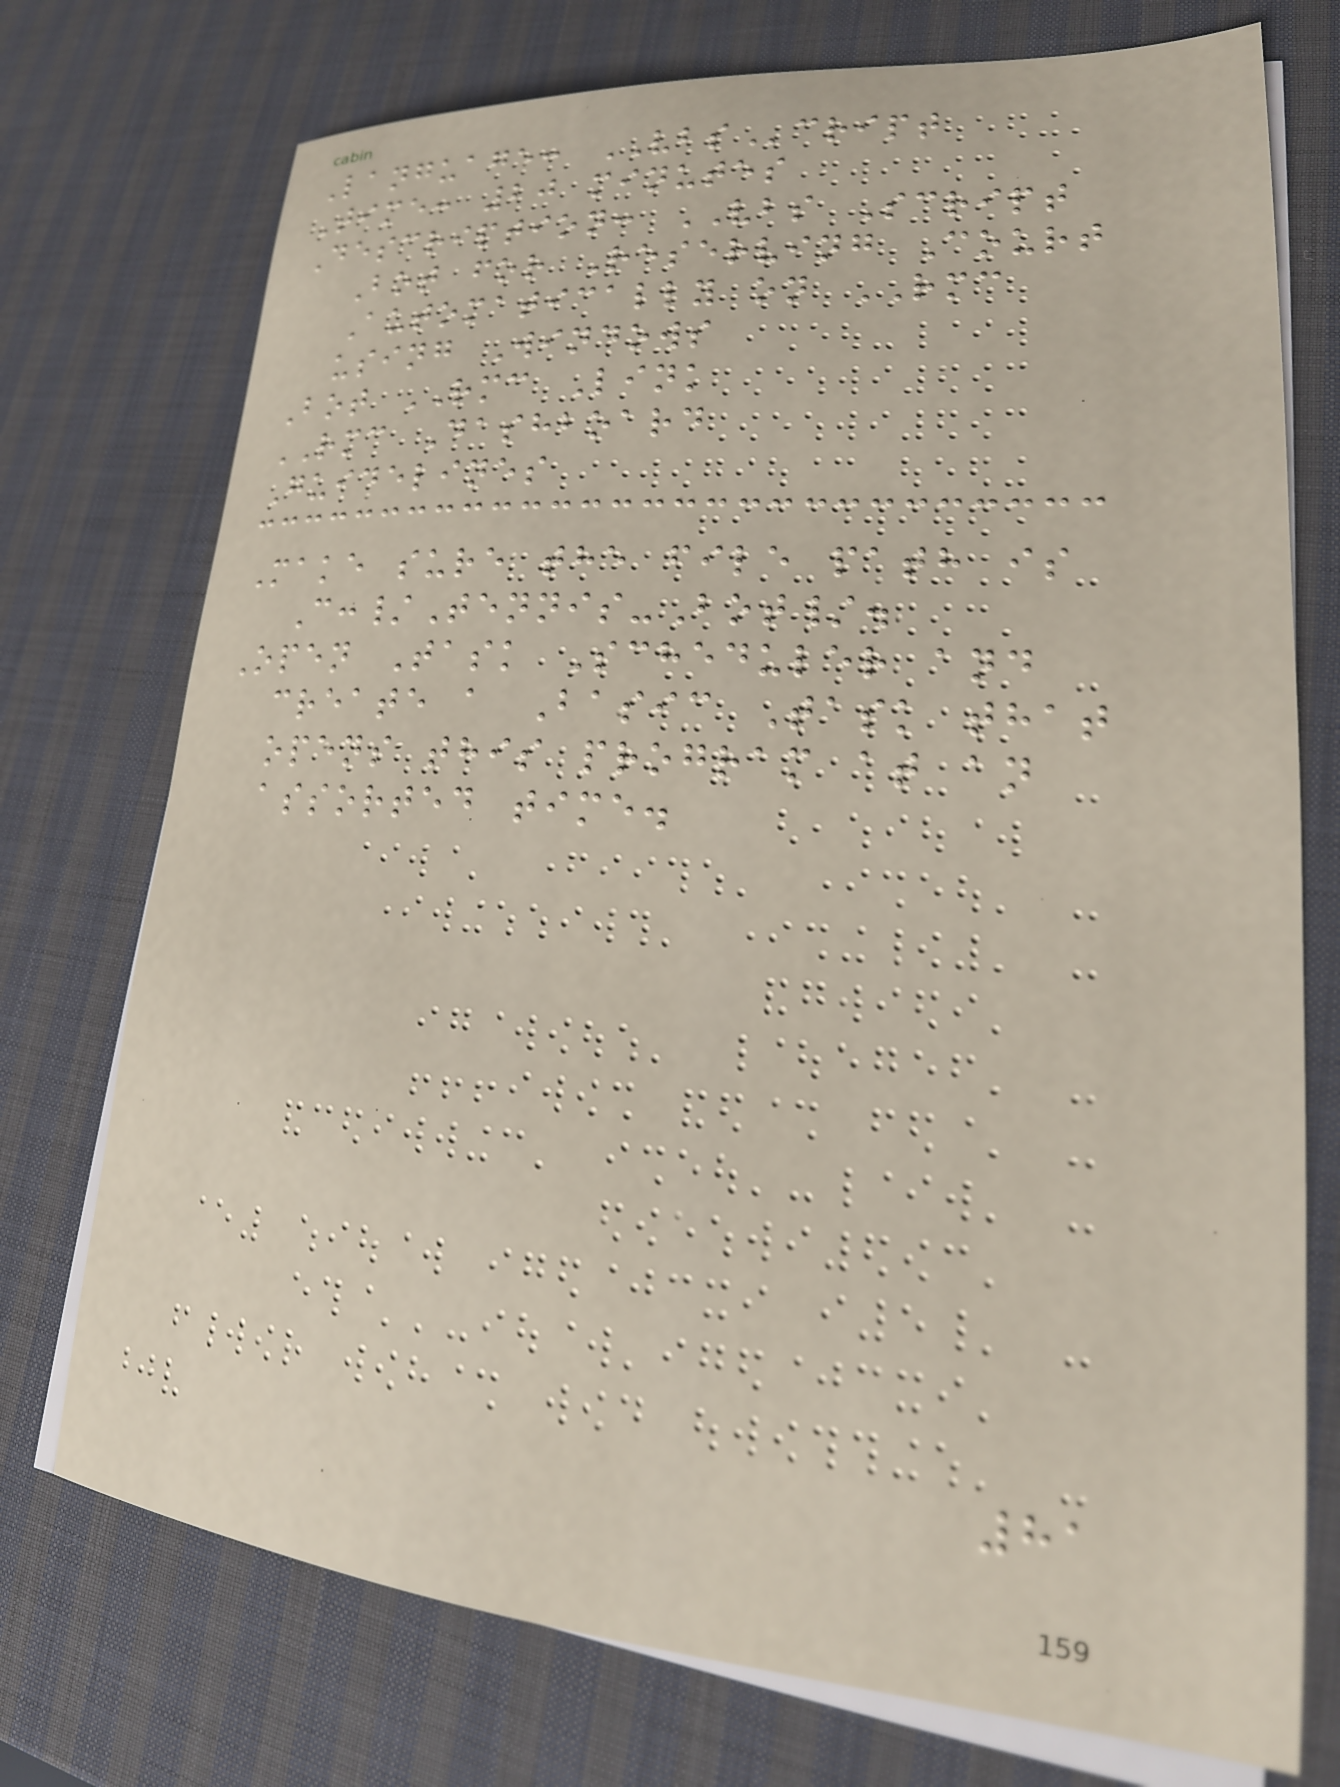Language: VBScript
Time: 20 minutes
Description: VBS Script
Bot for Reserving Court
Automatically on RMC
using Windows
Bot RMC Link
RMC Dashboard
Guidelines
Make sure the file path is
C:/Tennis-Bot/.
Open Task Scheduler and
create a Basic Task that
opens this program at an
assorted time.
81
